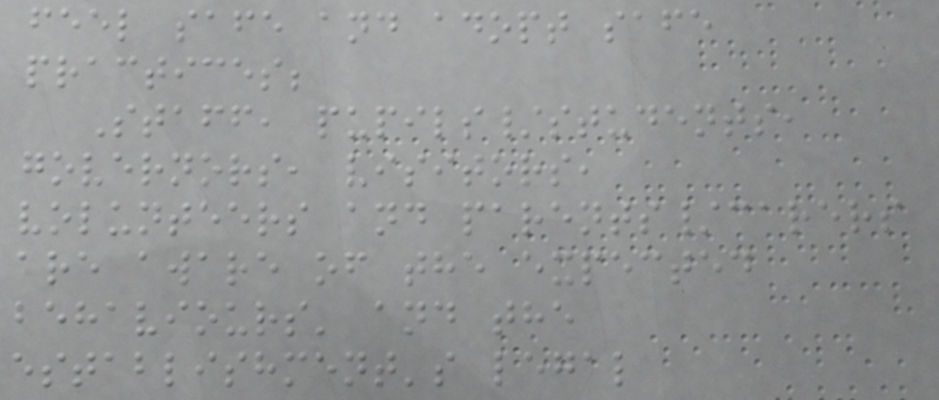feel safe and adopt safe
practices;
Staff, pupils/students,
governors, visitors,
volunteers and parents/carers
are aware of the expected
behaviours' and the
establishment's legal
